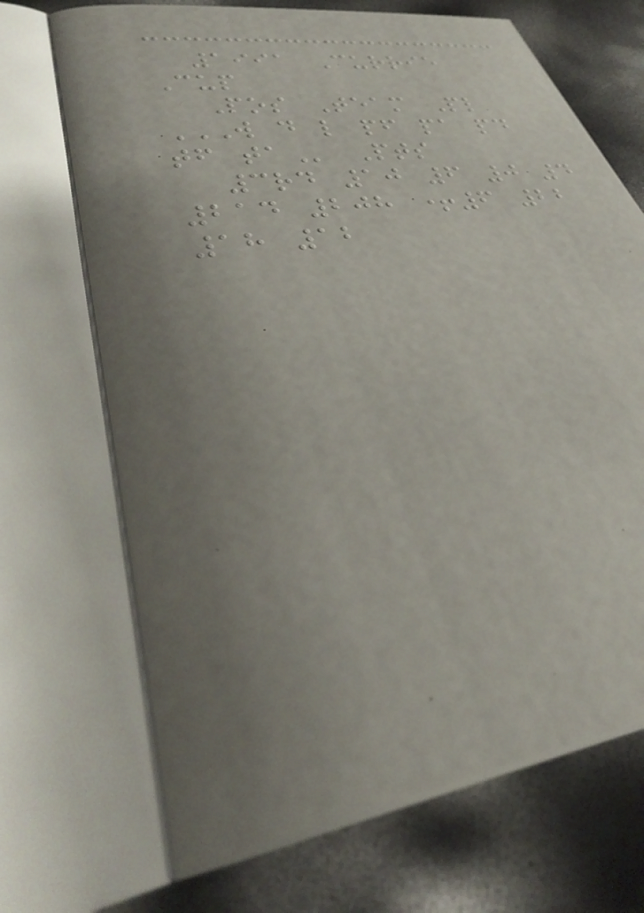1991 Currie
Cup
Pos Team Pl
W D L PF PA PD
TF TA Pts
3rd 10 6 0 4
214 208 +6 22
18 12
